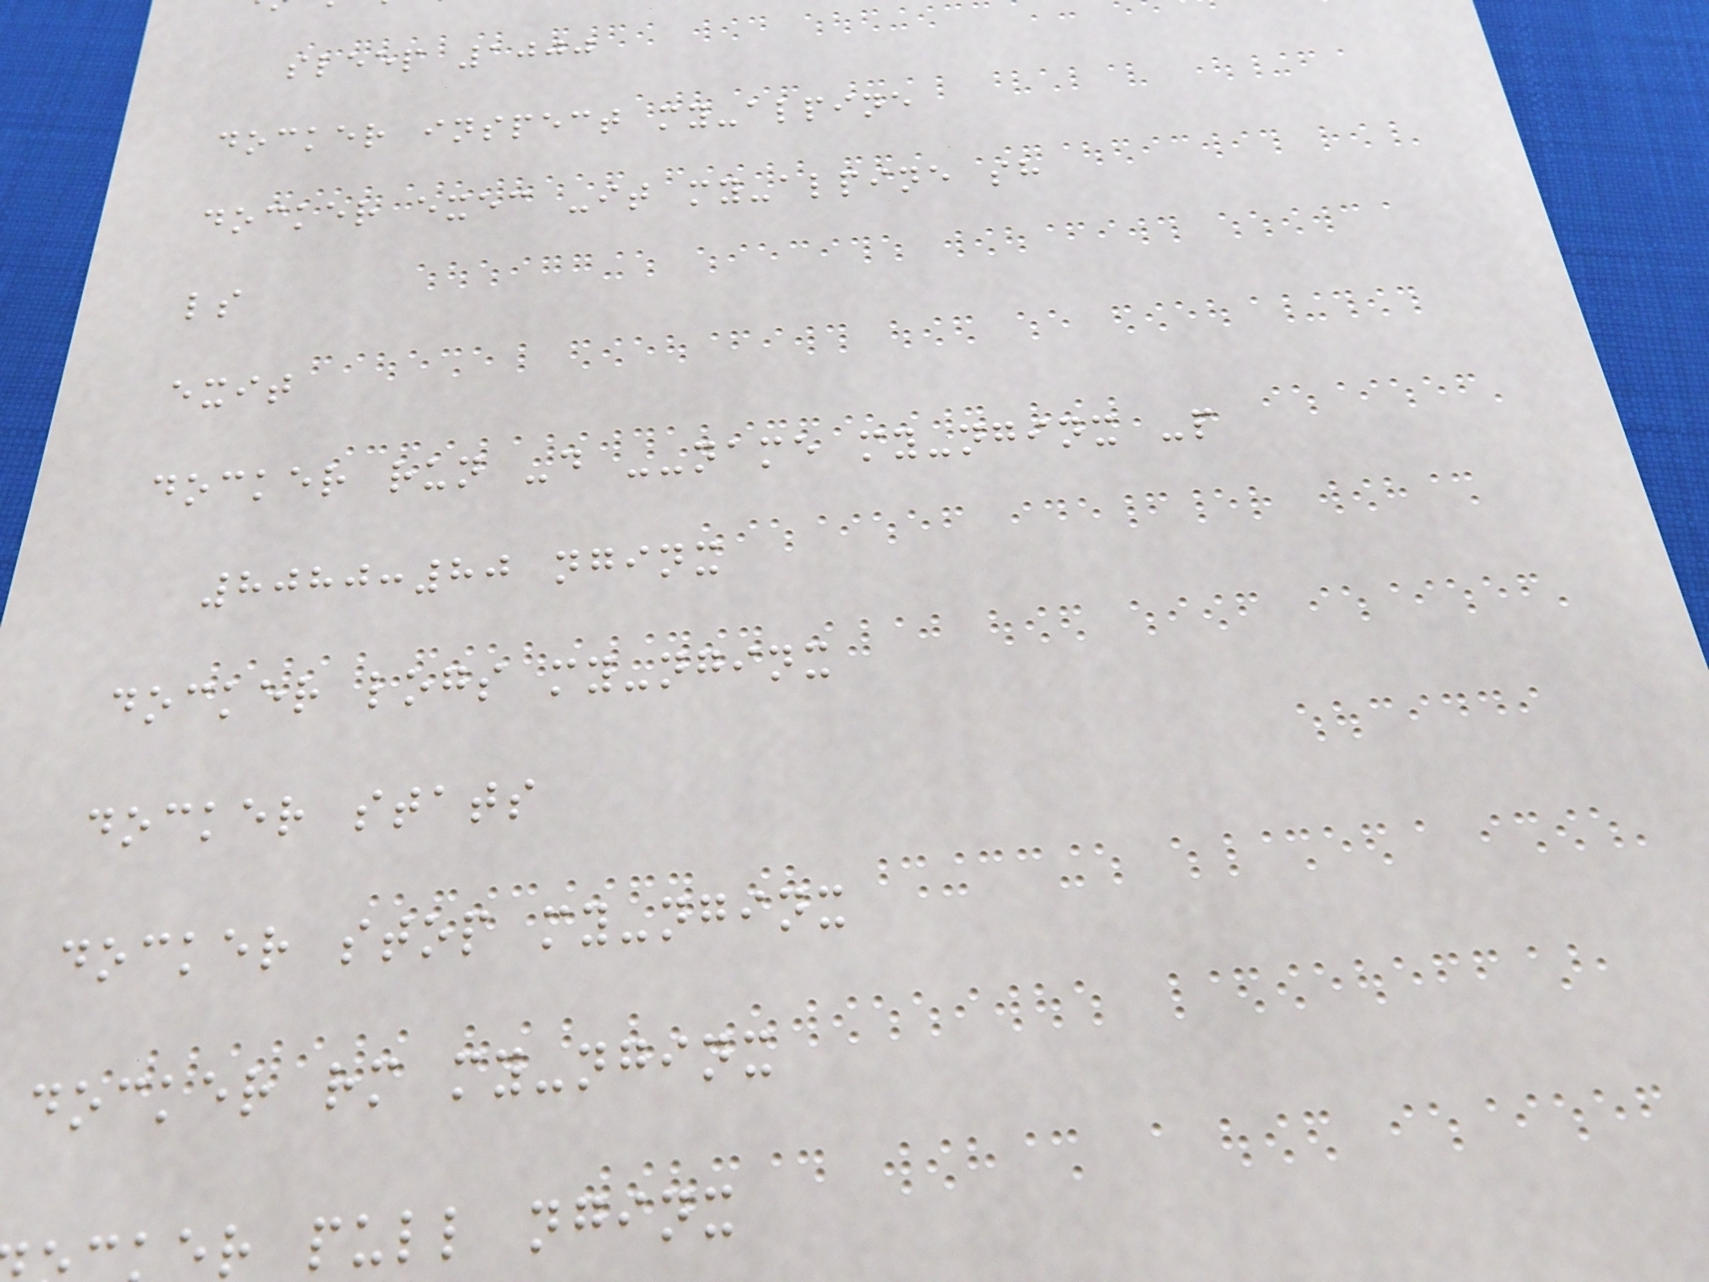sleep 1000
docker inspect my-alpine
docker exec -it my-alpine sh
ls
exit
docker run -d --name my-nginx -p
8080:80 nginx
docker logs my-nginx
docker stats
docker stop my-nginx
docker rm my-nginx
er pull nginx
